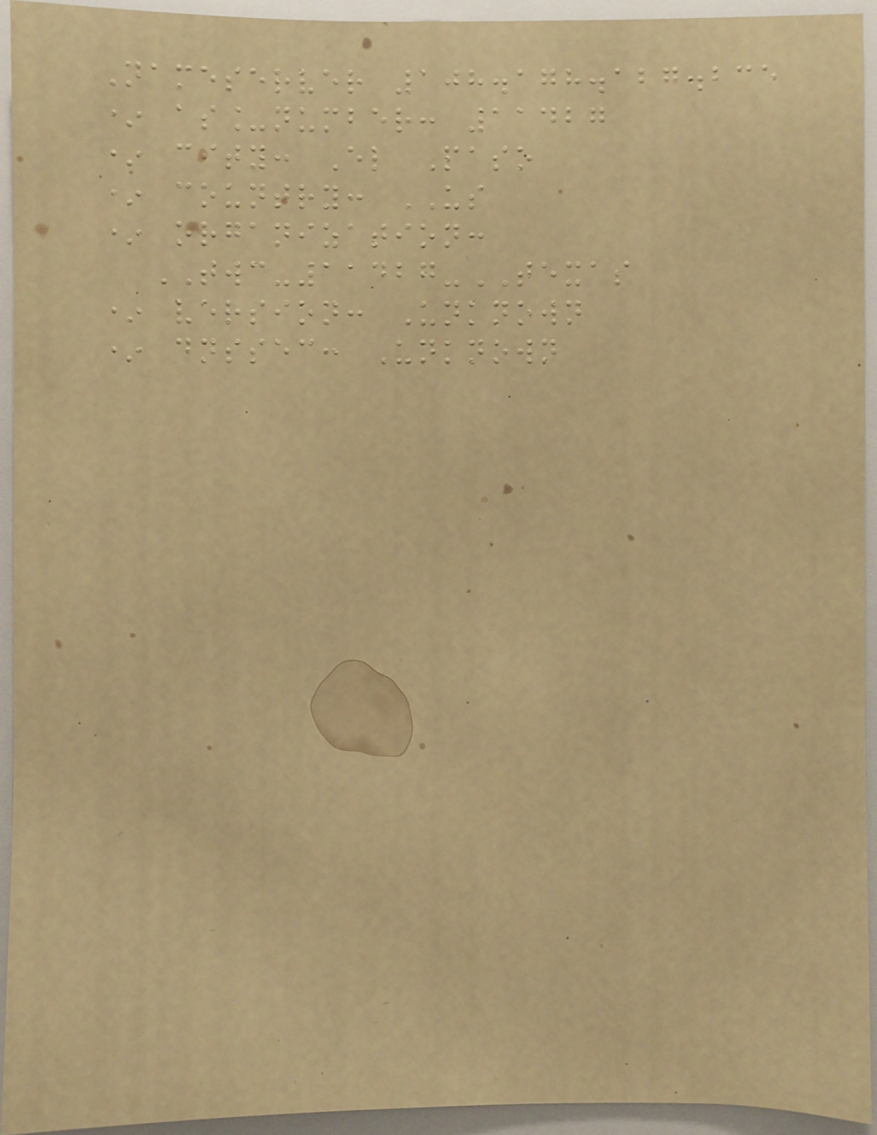Nameserver 108.178.127.235
* as_number: 11427
* city: El Paso
* country: US
* organization:
TWC-11427-TEXAS
* version: Unknown
* dnssec: Unknown
